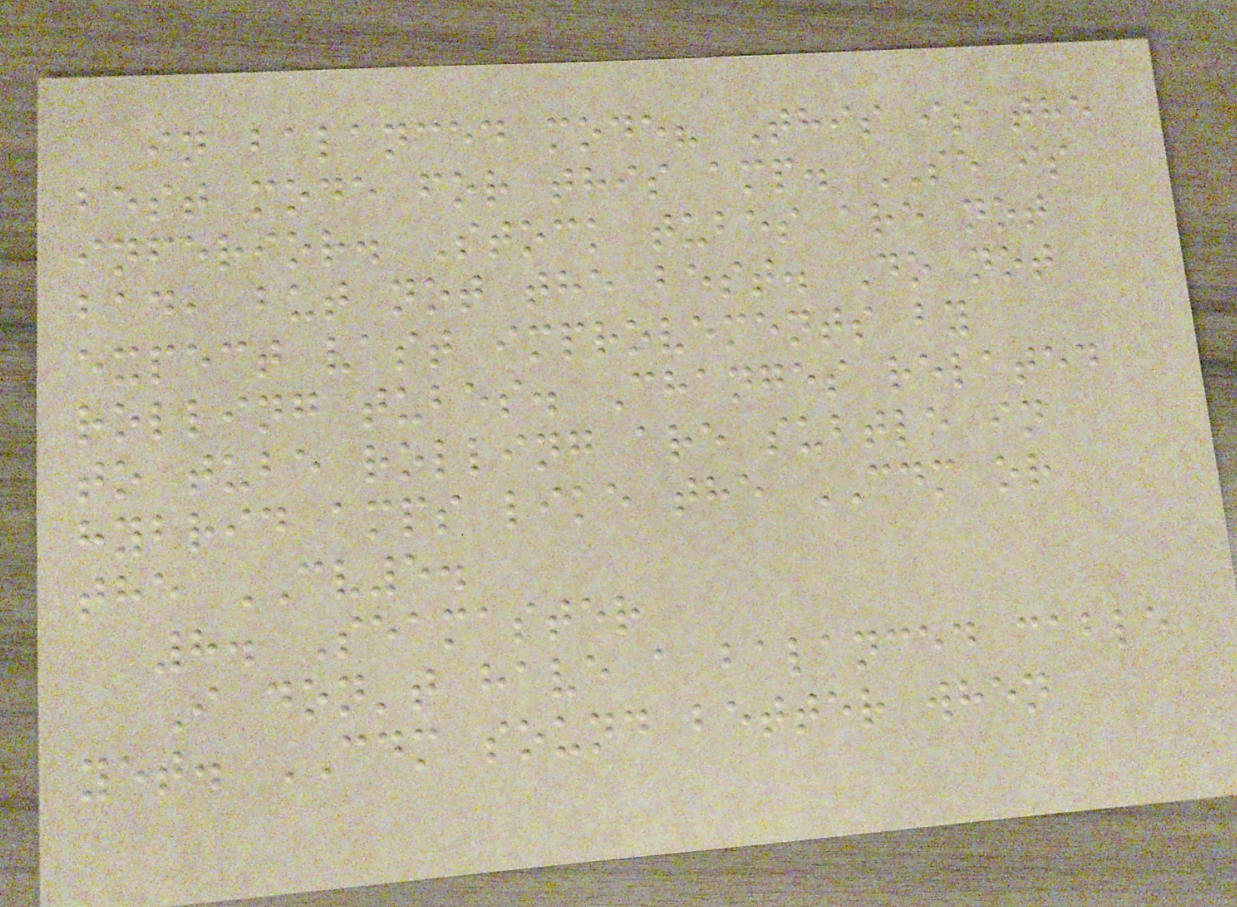in balanced mode? This is the
best mode for this amp. SE is
inferior. Stock tubes are not
bad, but not the best. Do not
expect vast improvements by
rolling tubes. Changes related
to tube rolling are subtle in
hybrid amps like the CDM or
the CV5.
8. Seamaster
I don't have a balanced cable
yet. CDM sound better when
